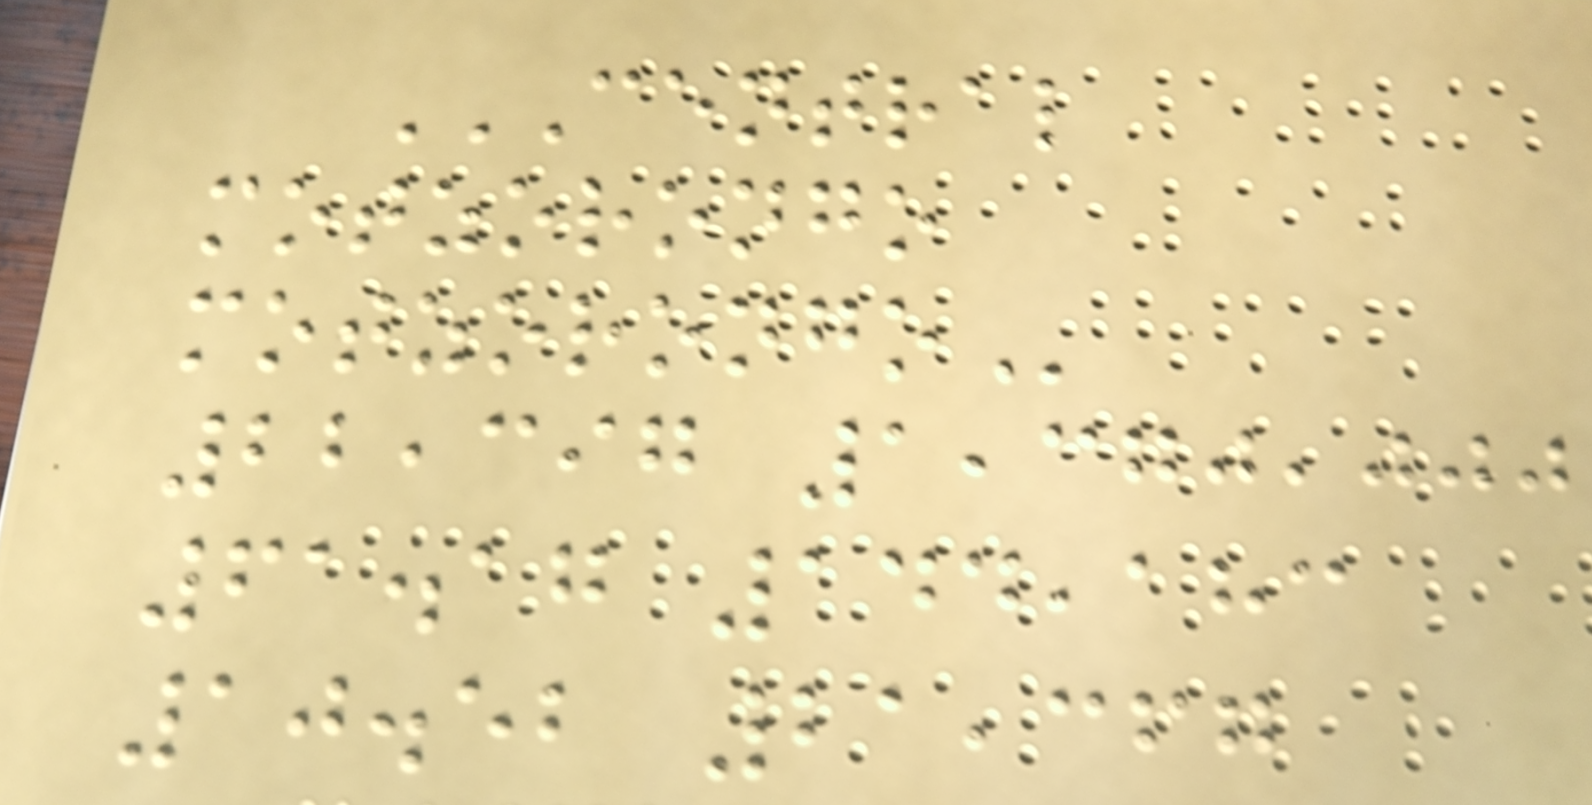CENTRAL
MOTZORONGO
MOTZORONGO
22,397 1,370,000
61.17 144,183
10.52 21,367
